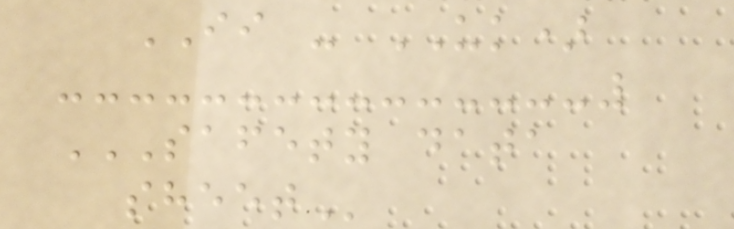II - UK)
SAFETY DATA
SHEET
